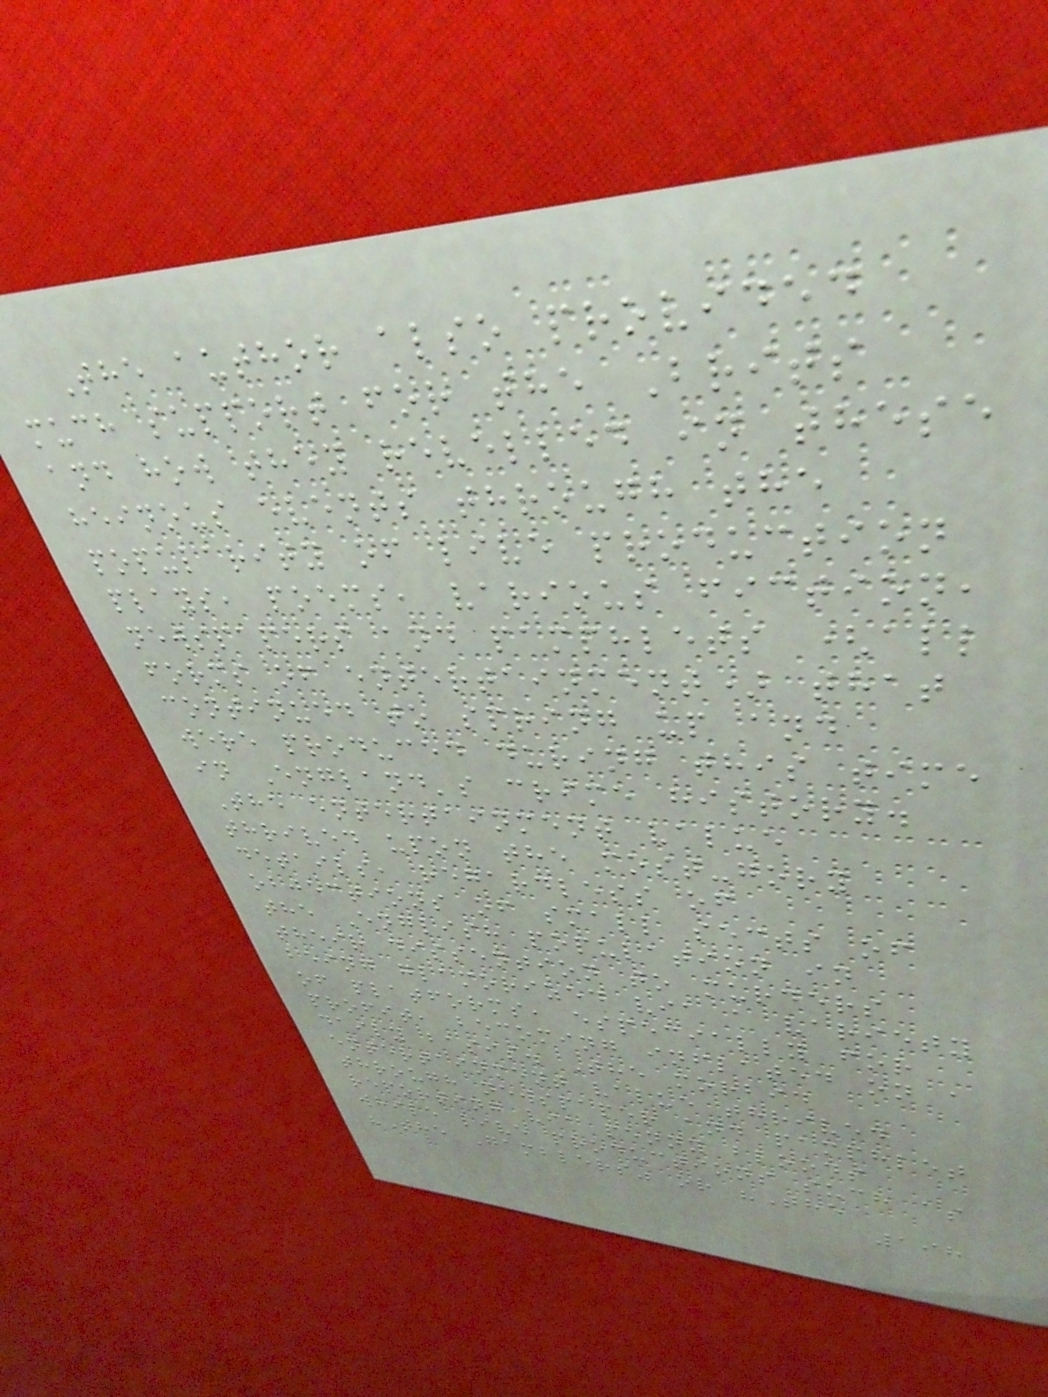The author also provided
much support for the Brits
and how they revelled in these
heinous events through the
popularity of live production
plays, poems, various fiction,
newspapers and pamphlets (all
forms of entertainment) that
continued to spring up and
were produced during this time
in England's crime history.
The entertainment value
thrived upon the most-gory
details, regardless of
objections of small sects of
the English population in
their dissention to murders
being glamorized via a variety
of platforms, especially for
profit, becoming inflated on a
daily basis. The morbid
entertainment value thrived
through newspaper and pamphlet
reporting via penny bloods
while live productions such as
"The Gamblers" or "The
198
